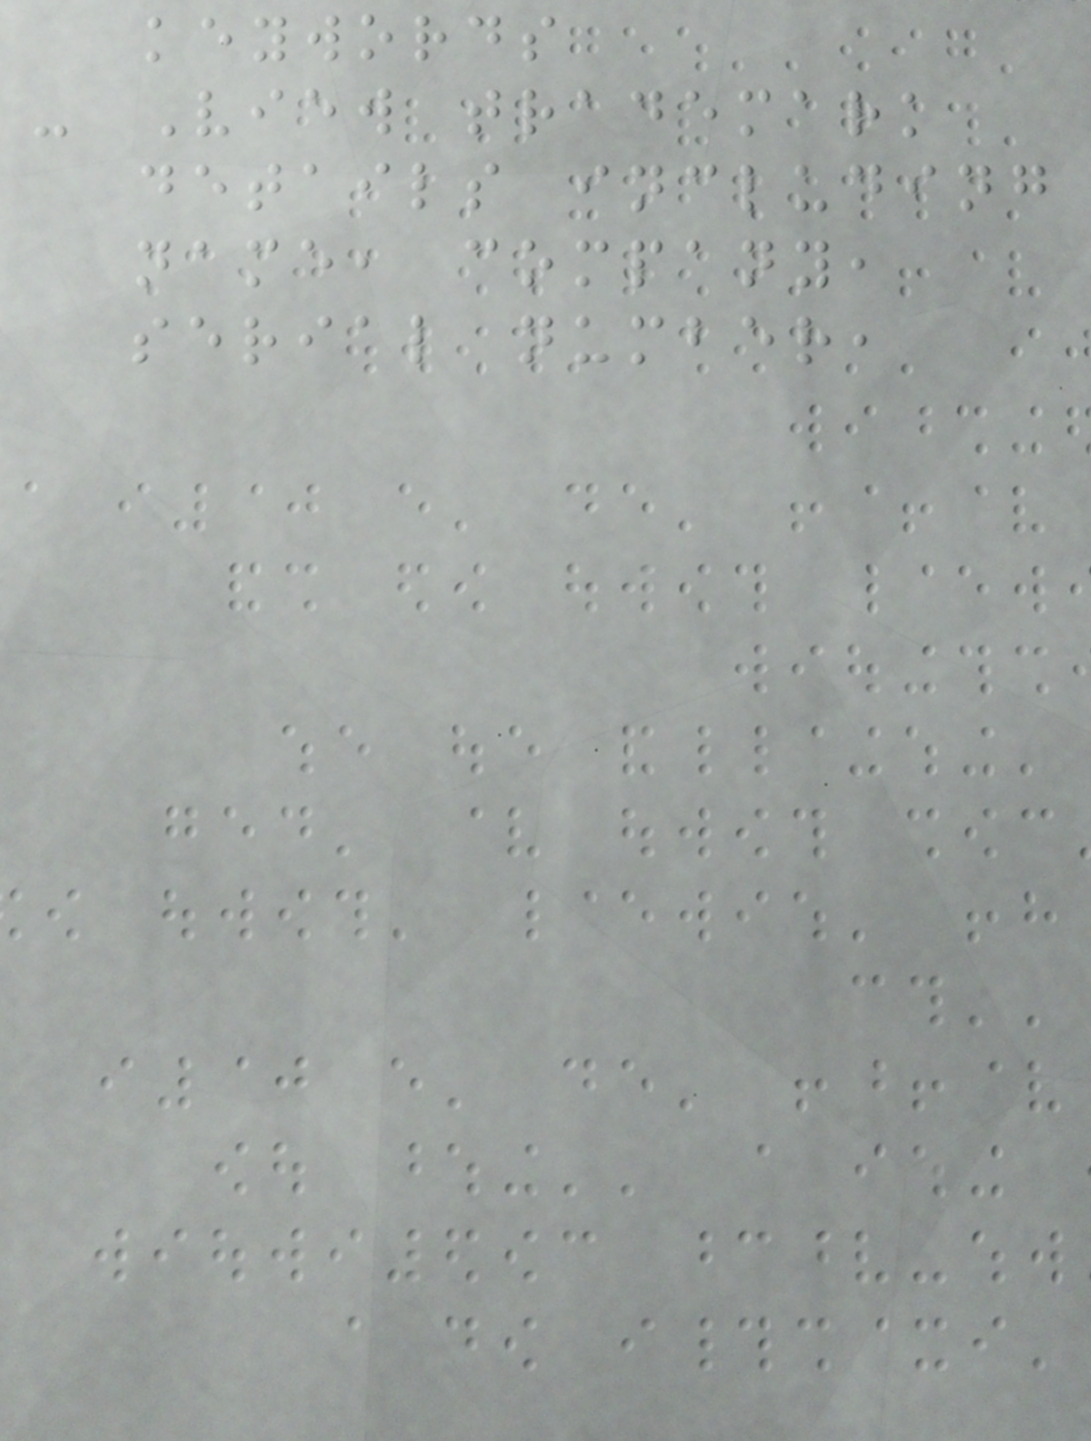keywords
- View trademark
details including
name, company,
serial number,
